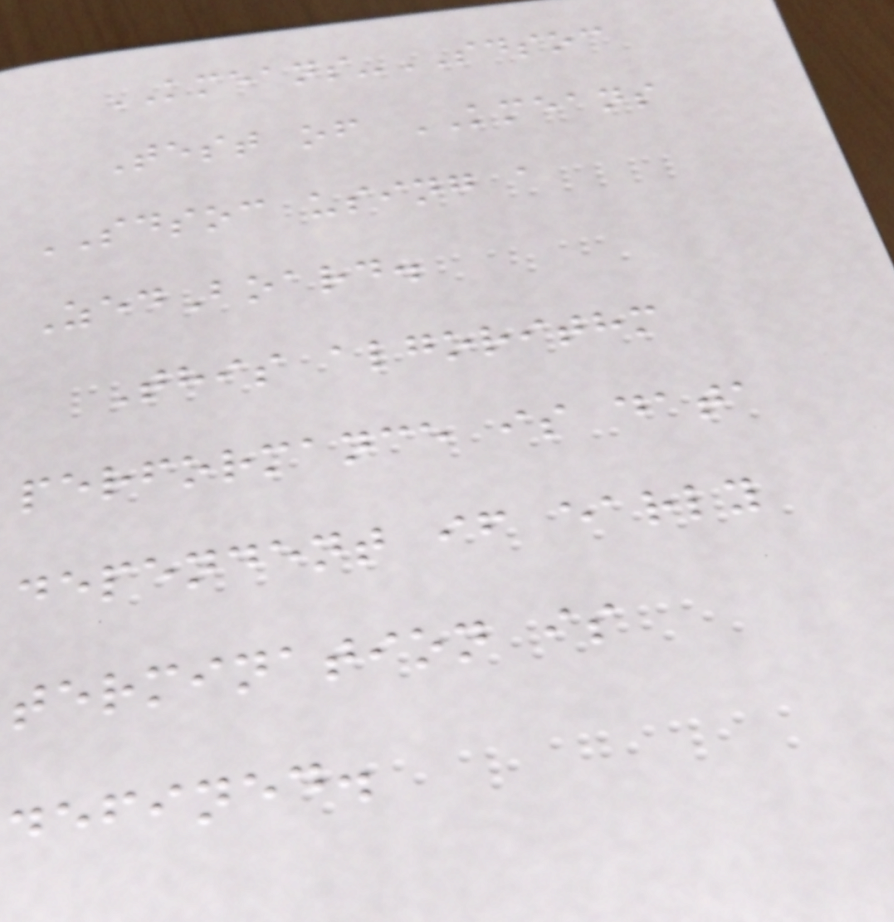KMEANS-SDSOC
Test of KMEANS
SDSOC using a
ZedBoard.
This algorithm
performance is data
dependent if early
termination is
defined.
